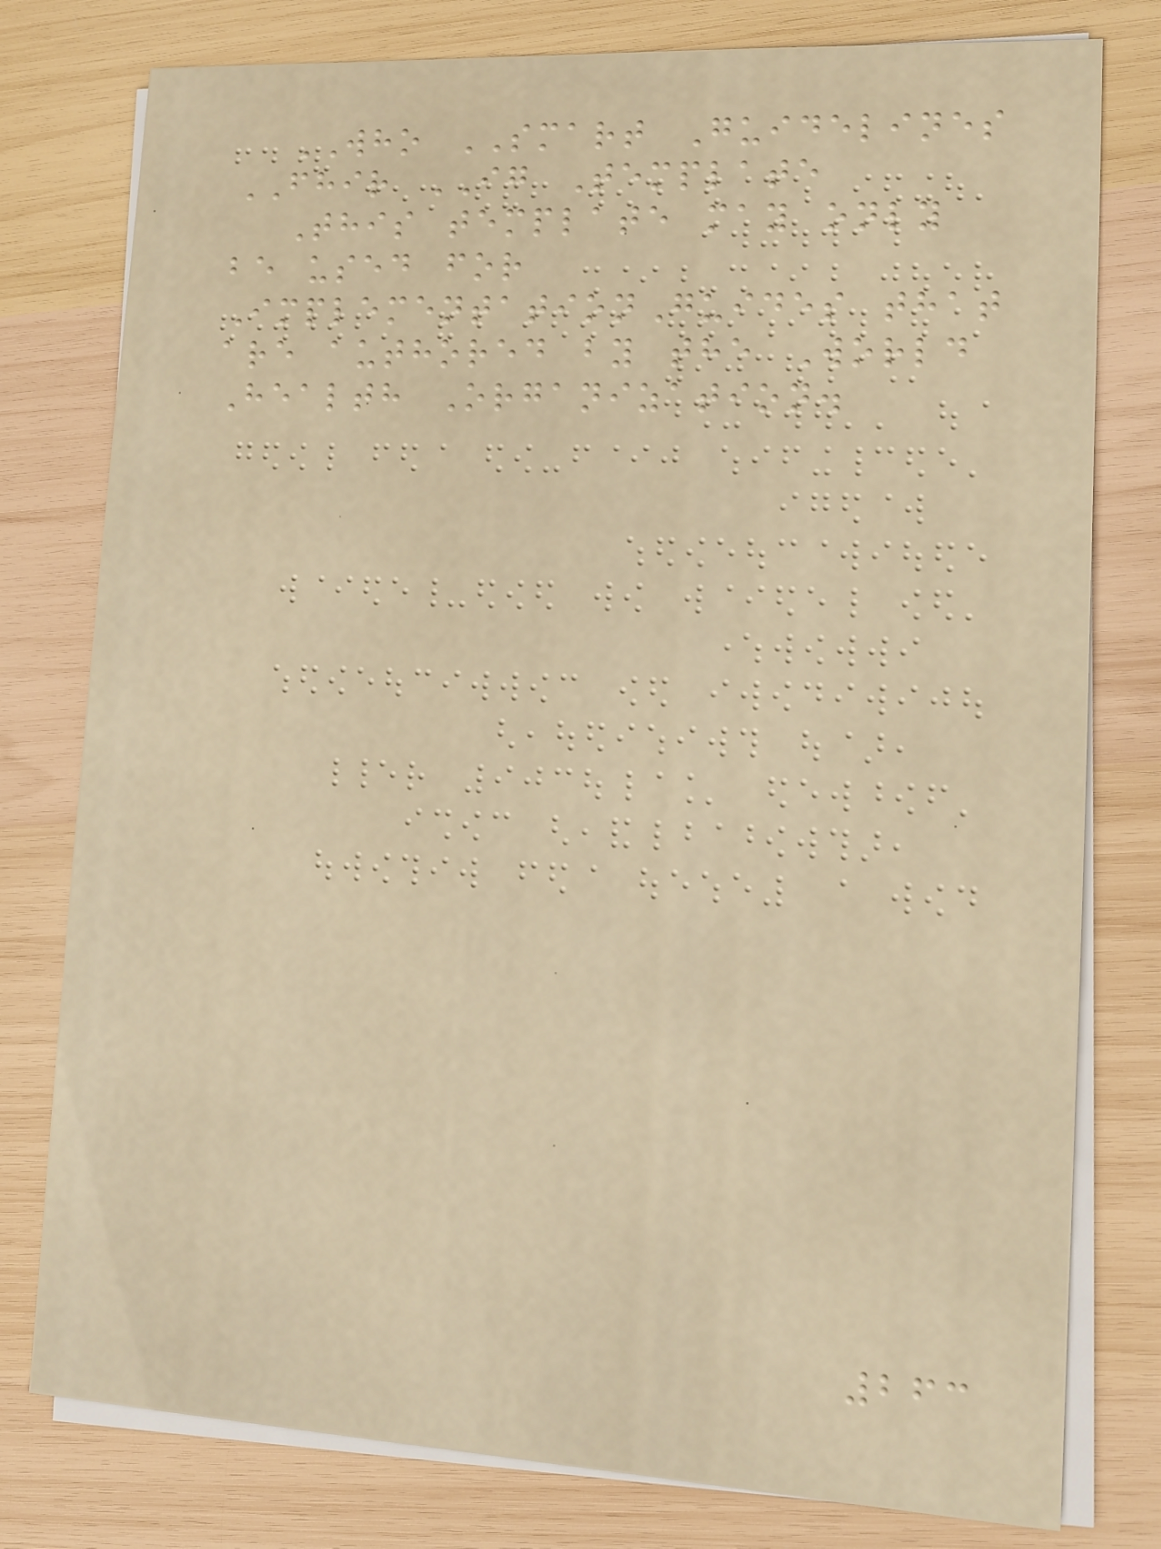WHO SMART Guidelines
FHIR IG Template
This template may only
be used for
ImplementationGuides that
are authored by the World
Health Organization.
263
